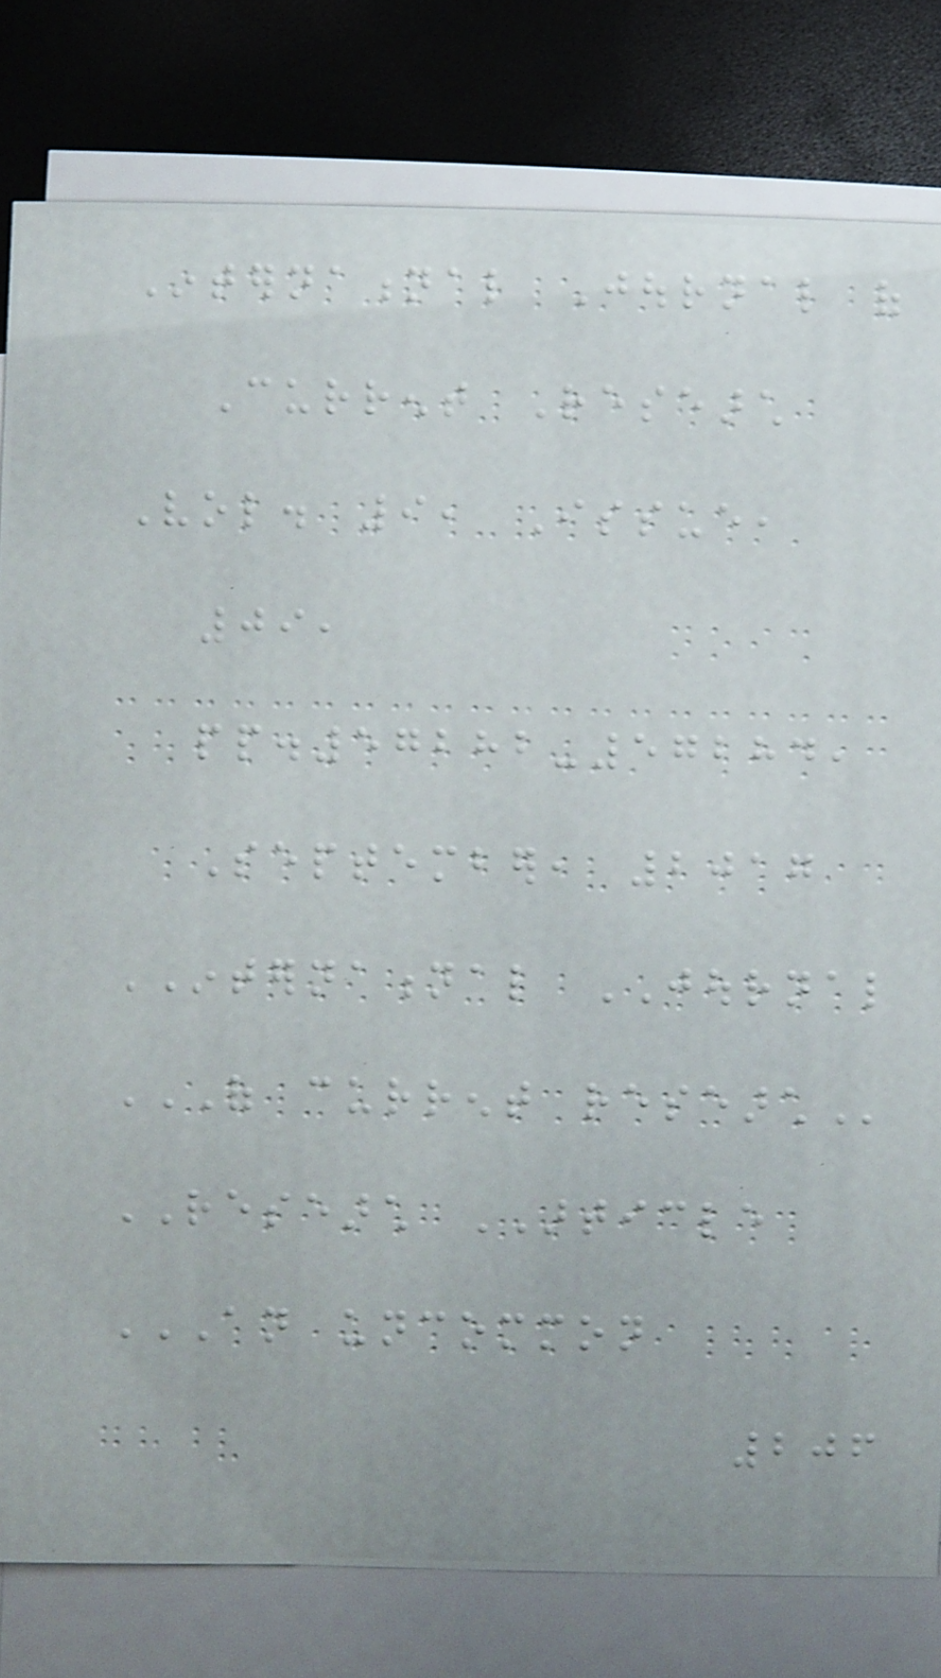International Journal of
Current Research
Vol. 9, Issue,
09,
pp.57282-57284,
September, 2017
INTERNATIONAL JOURNAL
OF CURRENT RESEARCH
RESEARCH ARTICLE
AN UNCOMMON
206
